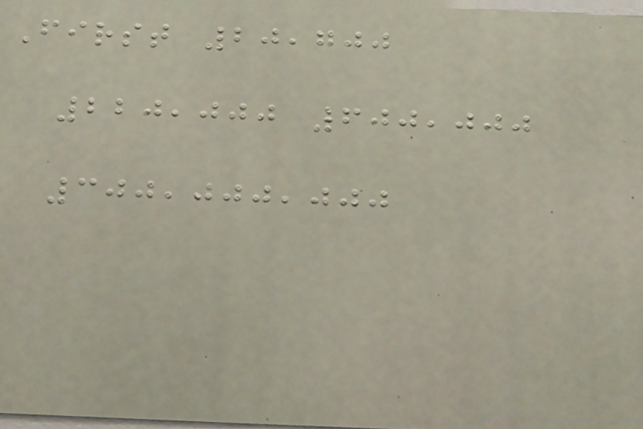First 20,700
220,000 600,000
300,000,000
